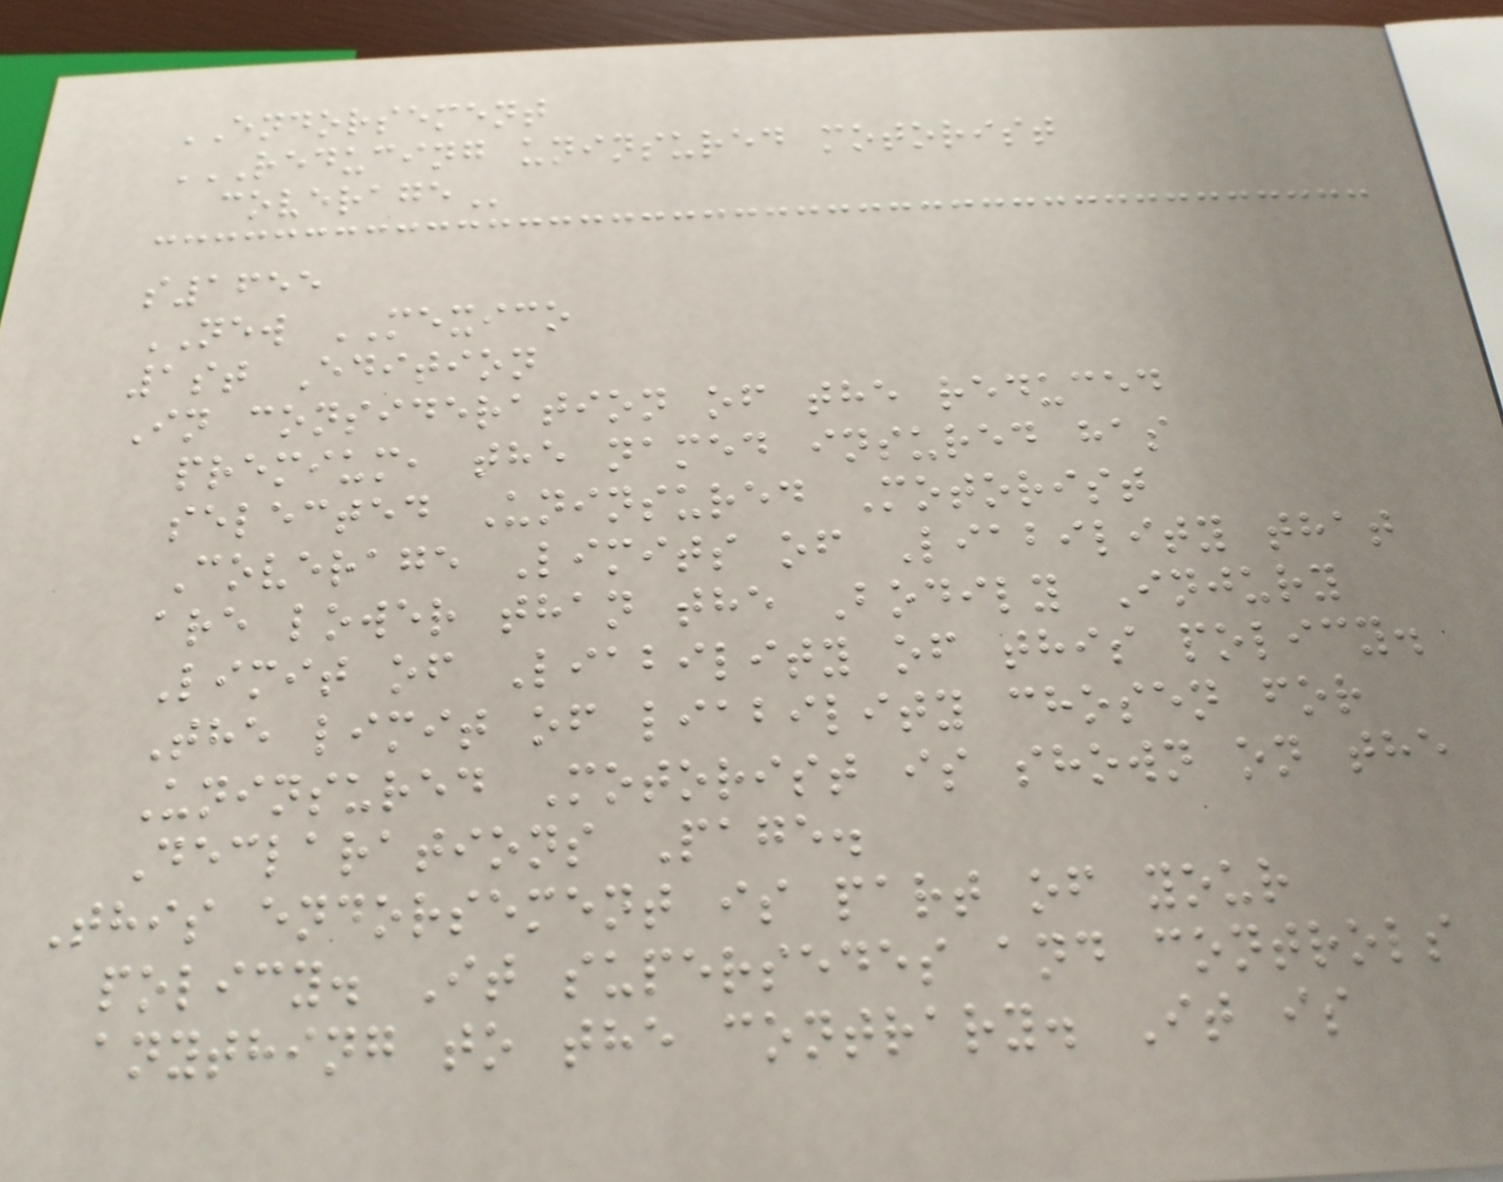ENDORSEMENT
REDUCING UNINSURED MOTORIST
COVERAGE
s1655
NEW MEXICO
1st Edition
In consideration of the reduced
premium, the named insured has
selected Uninsured Motorist
Coverage Limits of Liability that
are lower than the Bodily Injury
Limit of Liability of this policy.
The limit of liability chosen for
Uninsured Motorist is shown on the
Declarations Page.
This endorsement is part of your
policy. It supersedes and controls
anything to the contrary. It is
